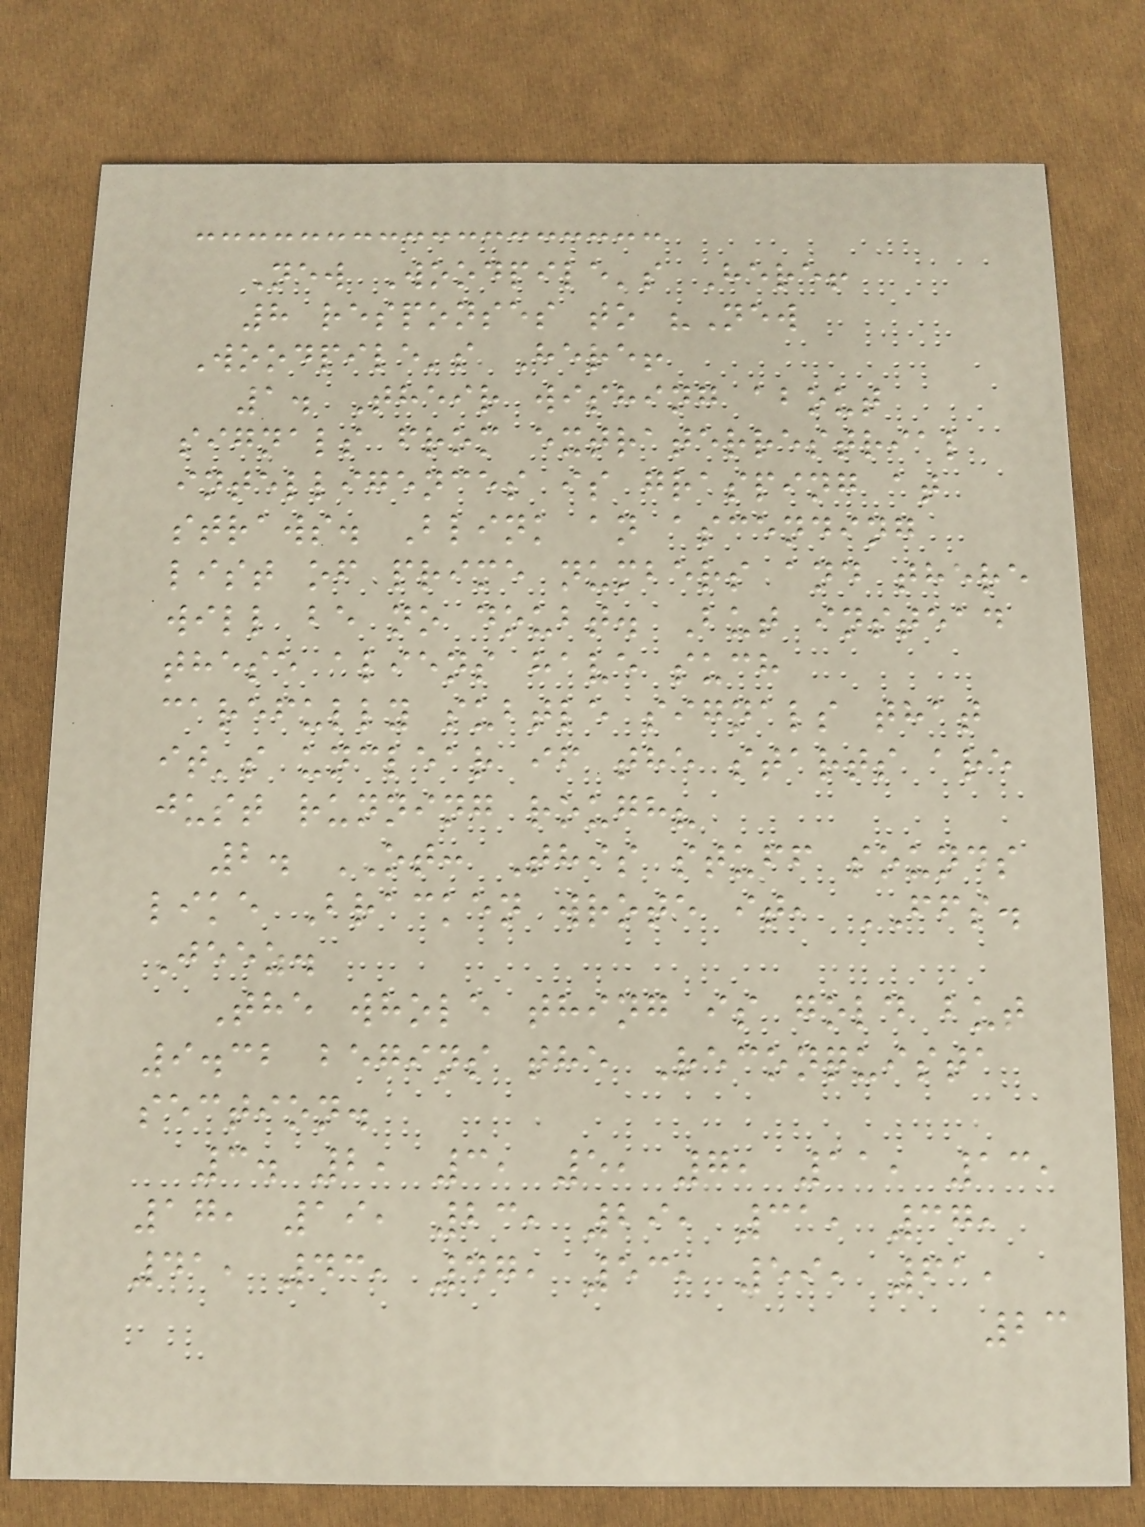New Woodpile's Here!
8 responses to "New
Woodpile's Here!
1. Their wishing about
signals from extraterrestrial
intelligences is grasping at
straws. Blink an ascending
list of prime numbers and there
will be no doubt. But instead
these aliens have such
carefully subtle signals that
it's unclear if the starts are
just running rough?
2. OT: This stuff sounds
like Bracken wrote it, FFS.
Jeez.
The whole thing is gold but
9.32 begins the Reconquista
section.
3. 2, 3, 5, 7, 11, 13,
17, 19, 23, 29, 31, 37,
41, 43, 47, 53, 59, 61,
23
